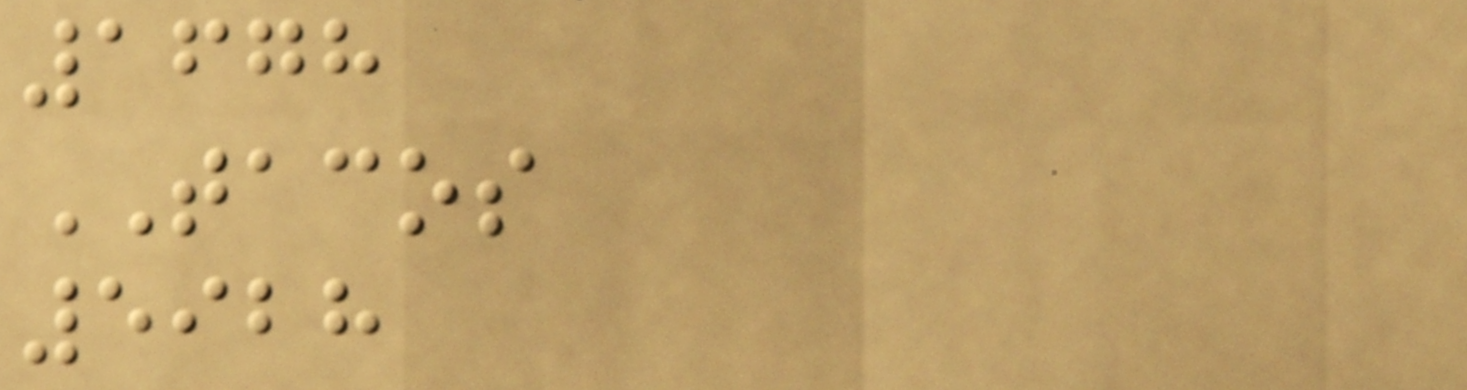1678
TACOS
5928
